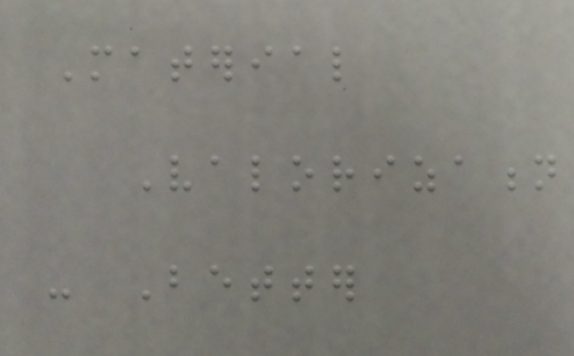Material
Valorization
- Better
